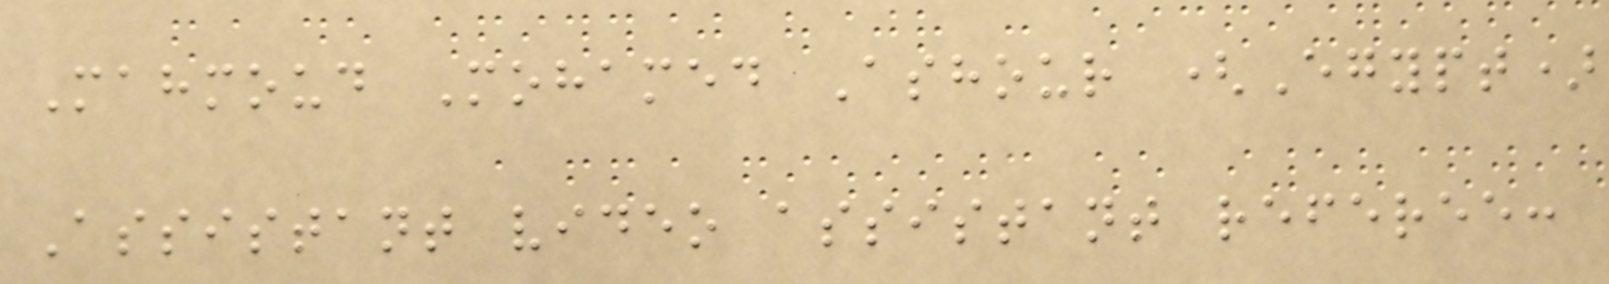Mahmoud Mohamed Ashour (Egypt)
Assistant video assistant referee:
